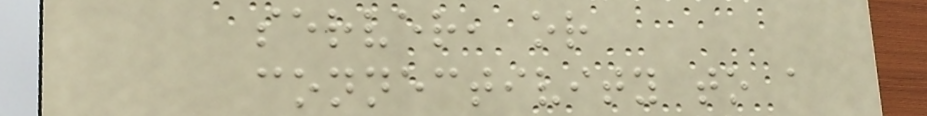server, or
connectivity to a
